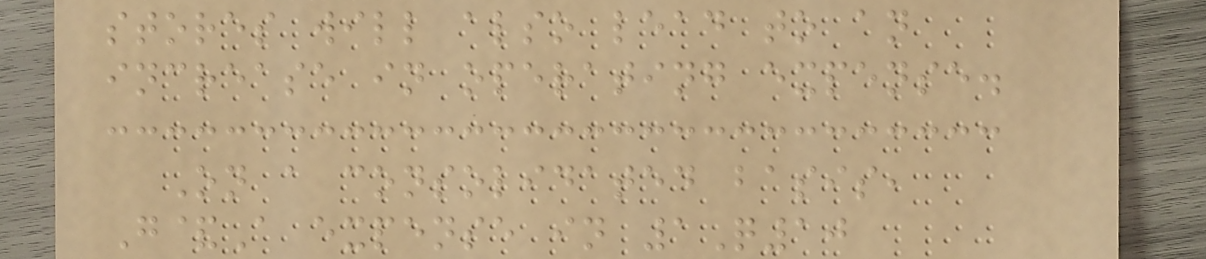stores will also lead to an
increase in operating expense.
On a consolidated basis,
G&A expense in 1Q10
